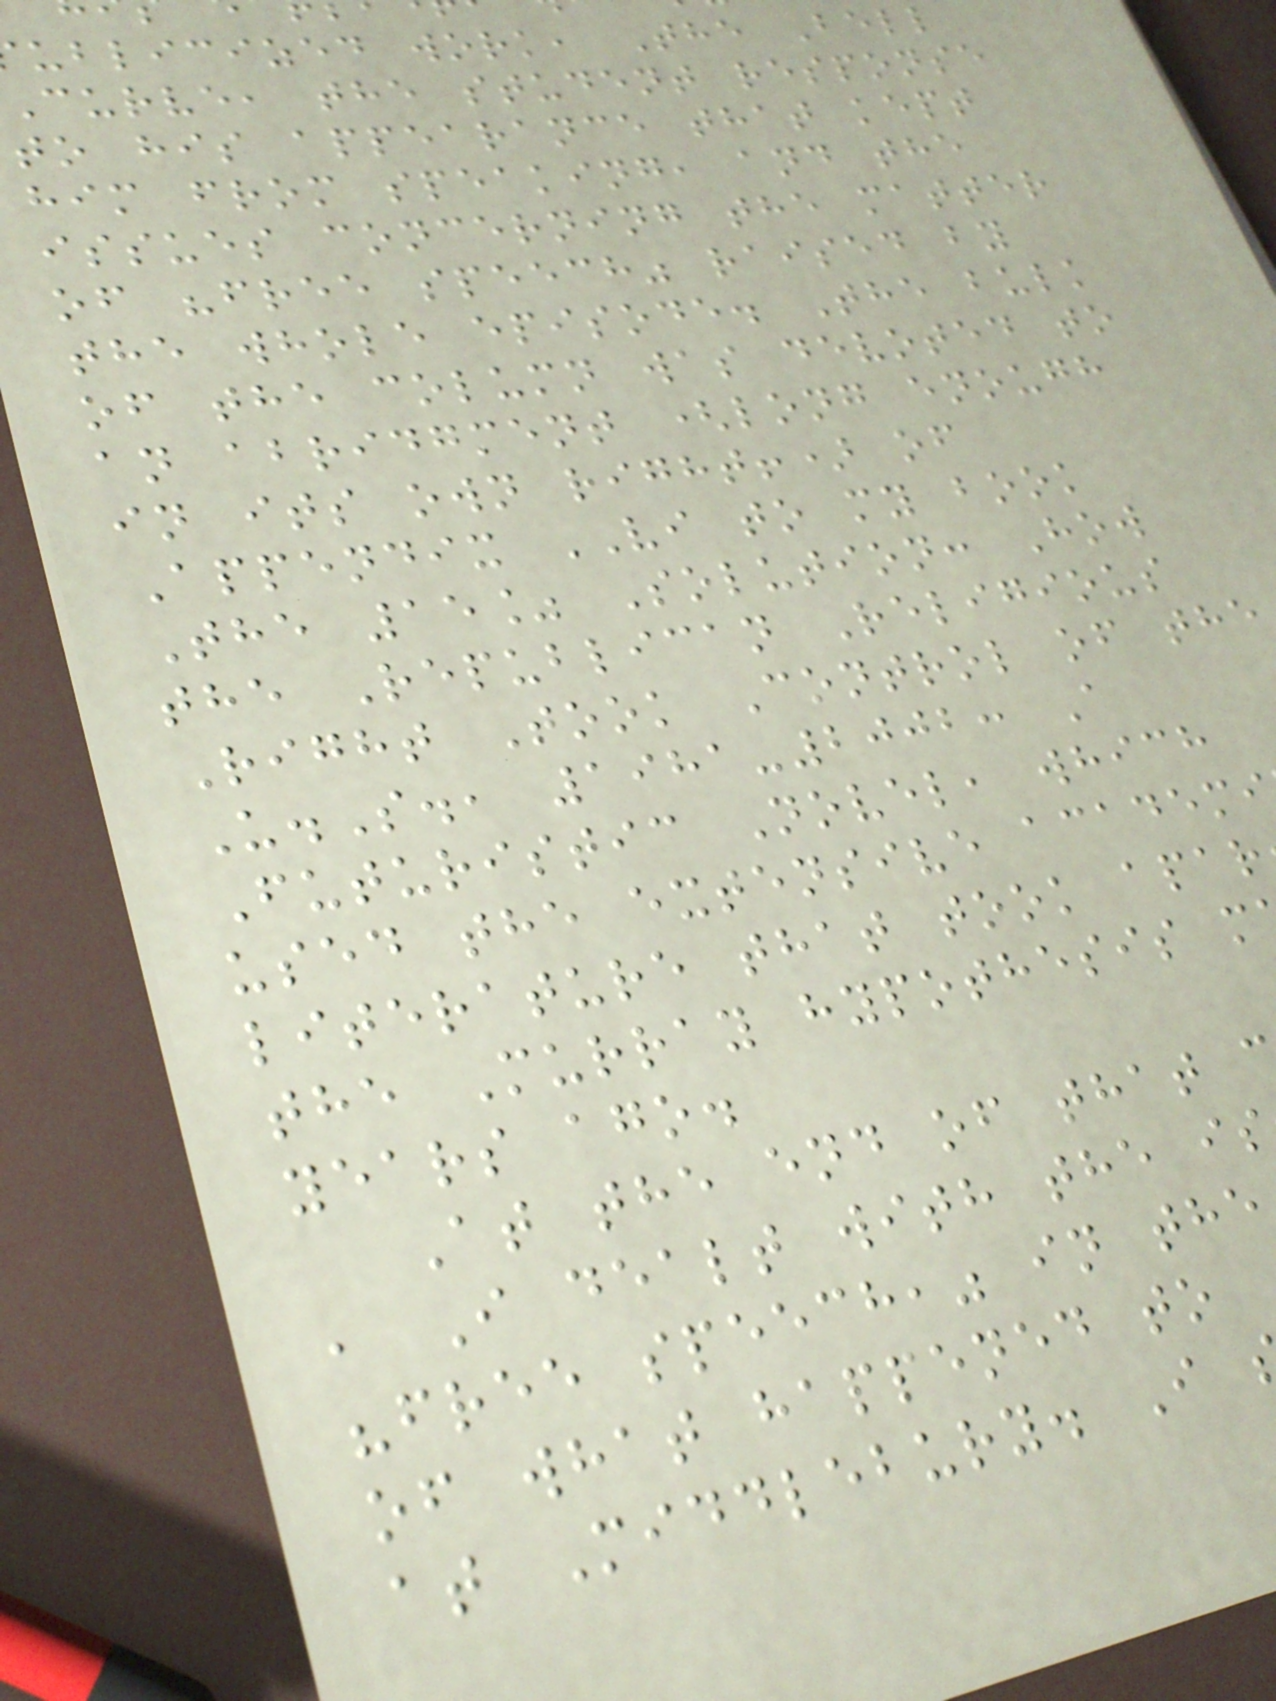ublicized work, The Bell
curve, the student response
to his appearance that kept
him from speaking, and the
issues concerning the matter
of "free speech" raised by
the whole episode. The bulk
of the column was devoted to
an abridgment (long enough
in its own right!) of
Appendix VI to my book
The 15% Solution: How
the Republican Religious
Right Took Control of the
U.S., 1981-2002: A
Futuristic Novel, which
used the extensive academi
literature that took apar
the Murray hypothesis m
years ago.
At the end of that
, I dealt with the is
"free speech," in the
of what happened to
at Middlebury. I
